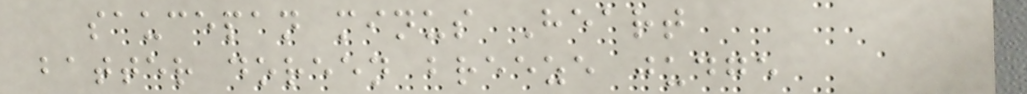saucepan minus Heart
batter doreen breeze judge
